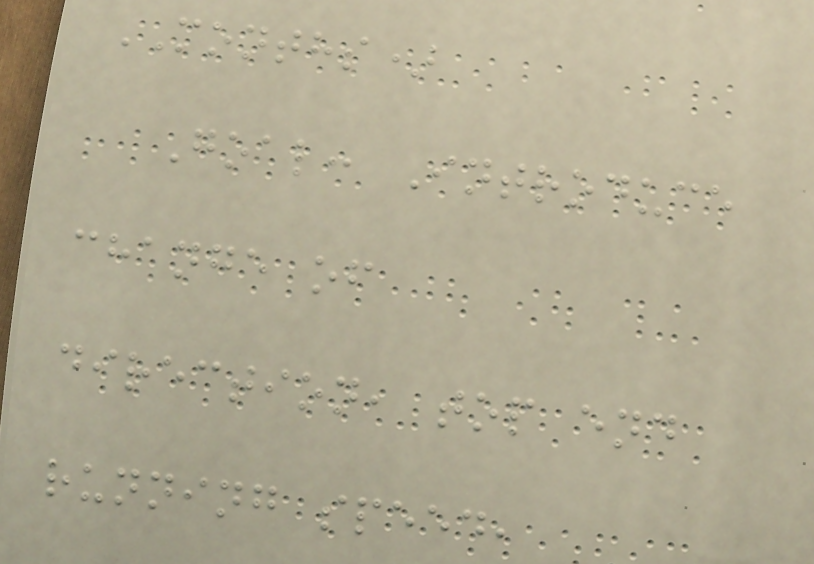MONTHS)
Goal: Introduce
change of
direction, top end
running speed,
